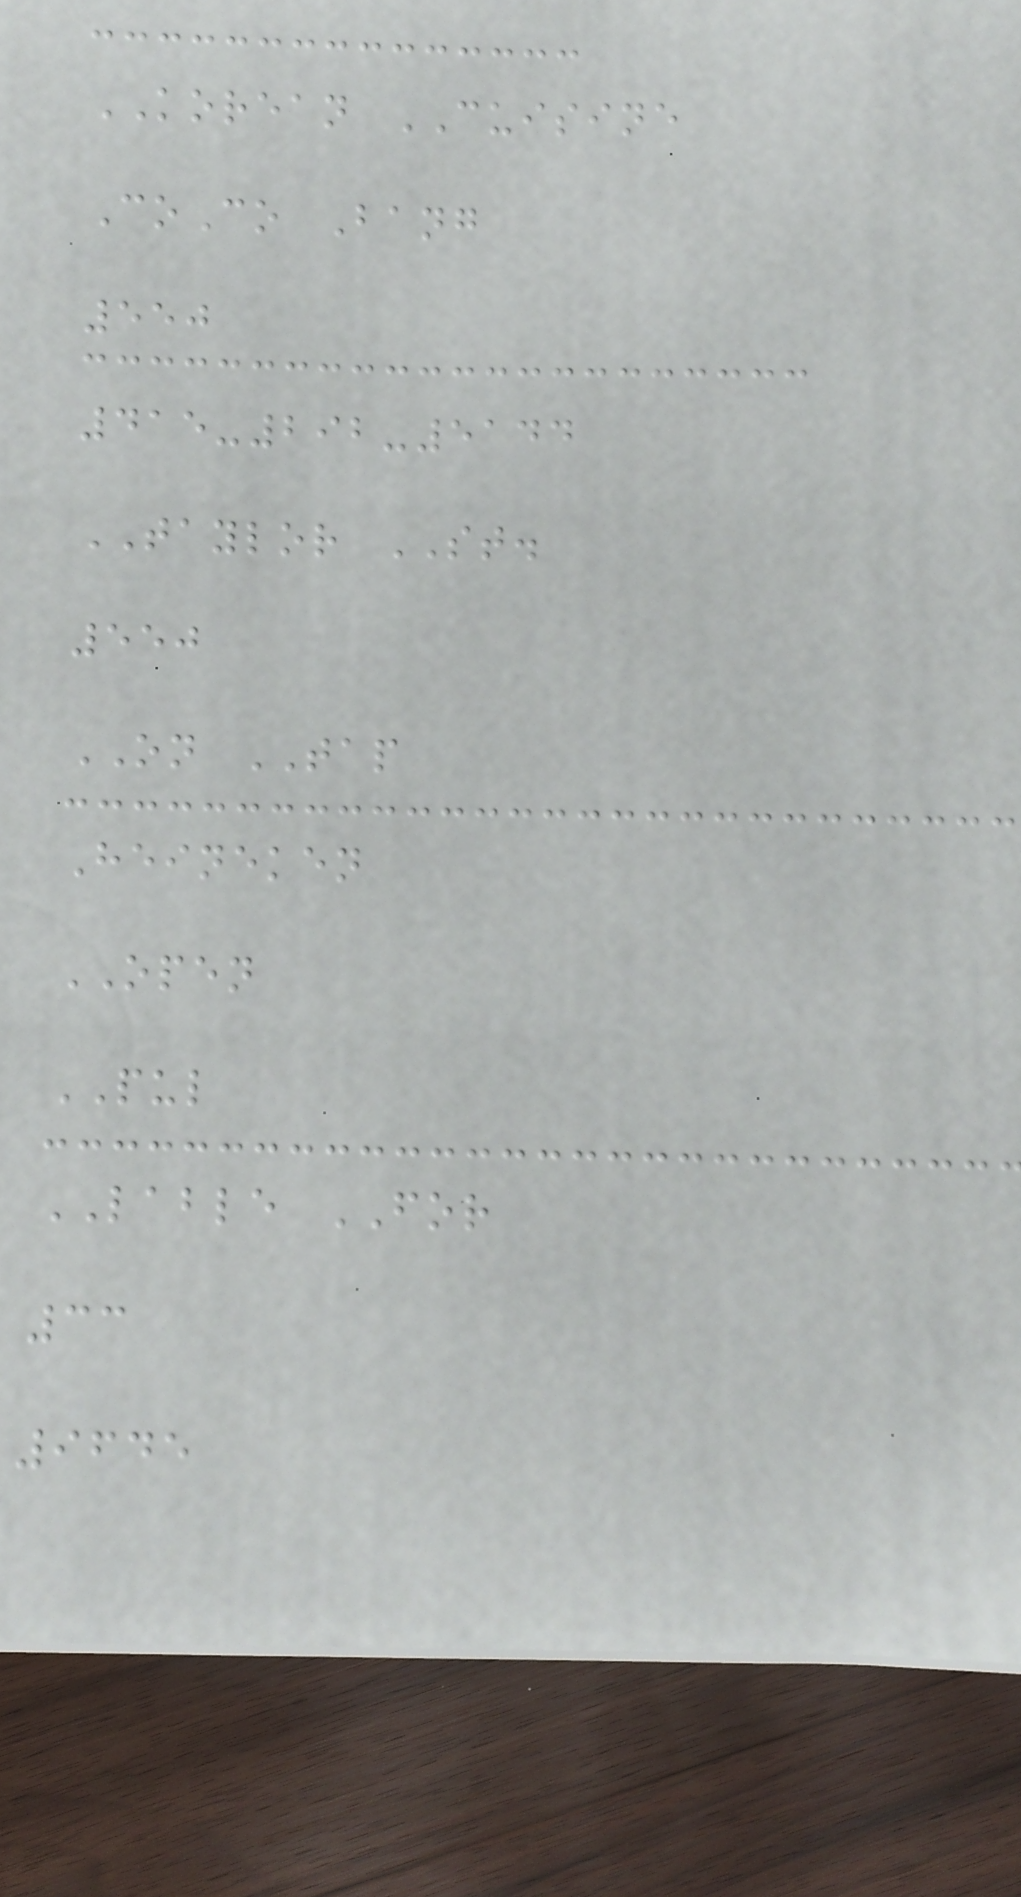KOREAN CUISINE
CoCo Bang
550
415-292-5144
TAYLOR ST.
550
ON TAP
Heineken
OPEN
PUL
LABLE FOR
33
9645
